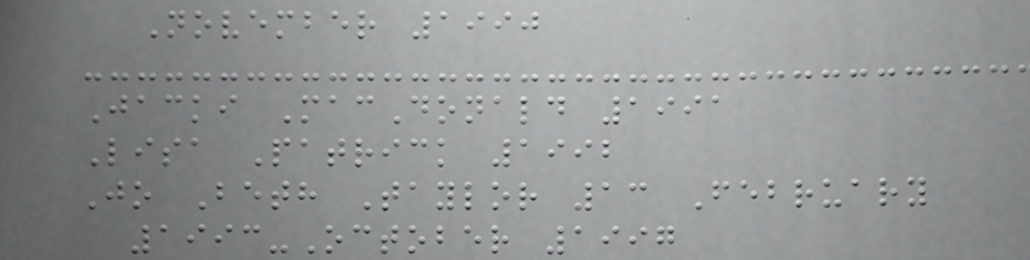November 1990
Jacki MacDonald 1991
Lisa Patrick 1992
Jo Beth Taylor 13 February
1993-October 1997
